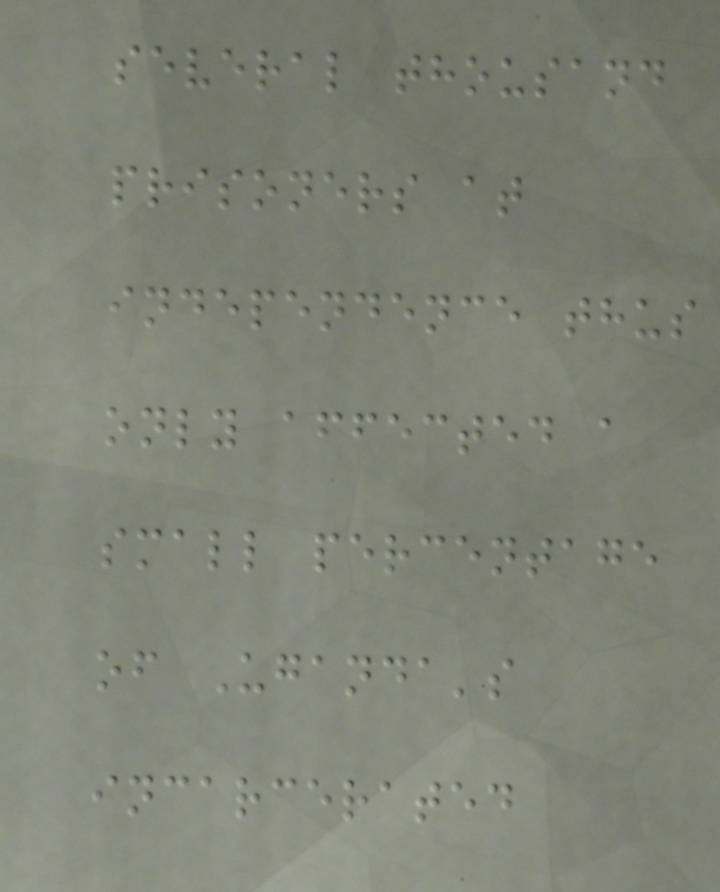several thousand
prisoners at
independence thus
only affected a
small percentage
of Uganda's
incarcerated
